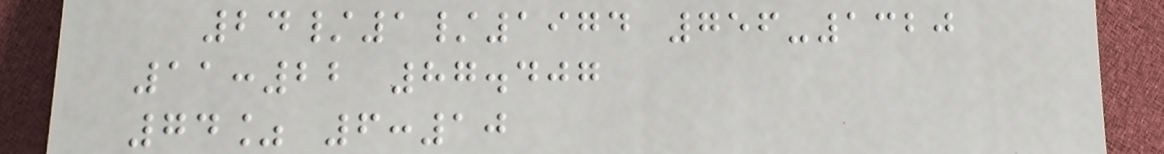24/1/1974 756-1320
11:22 87.407
74% 6:10
